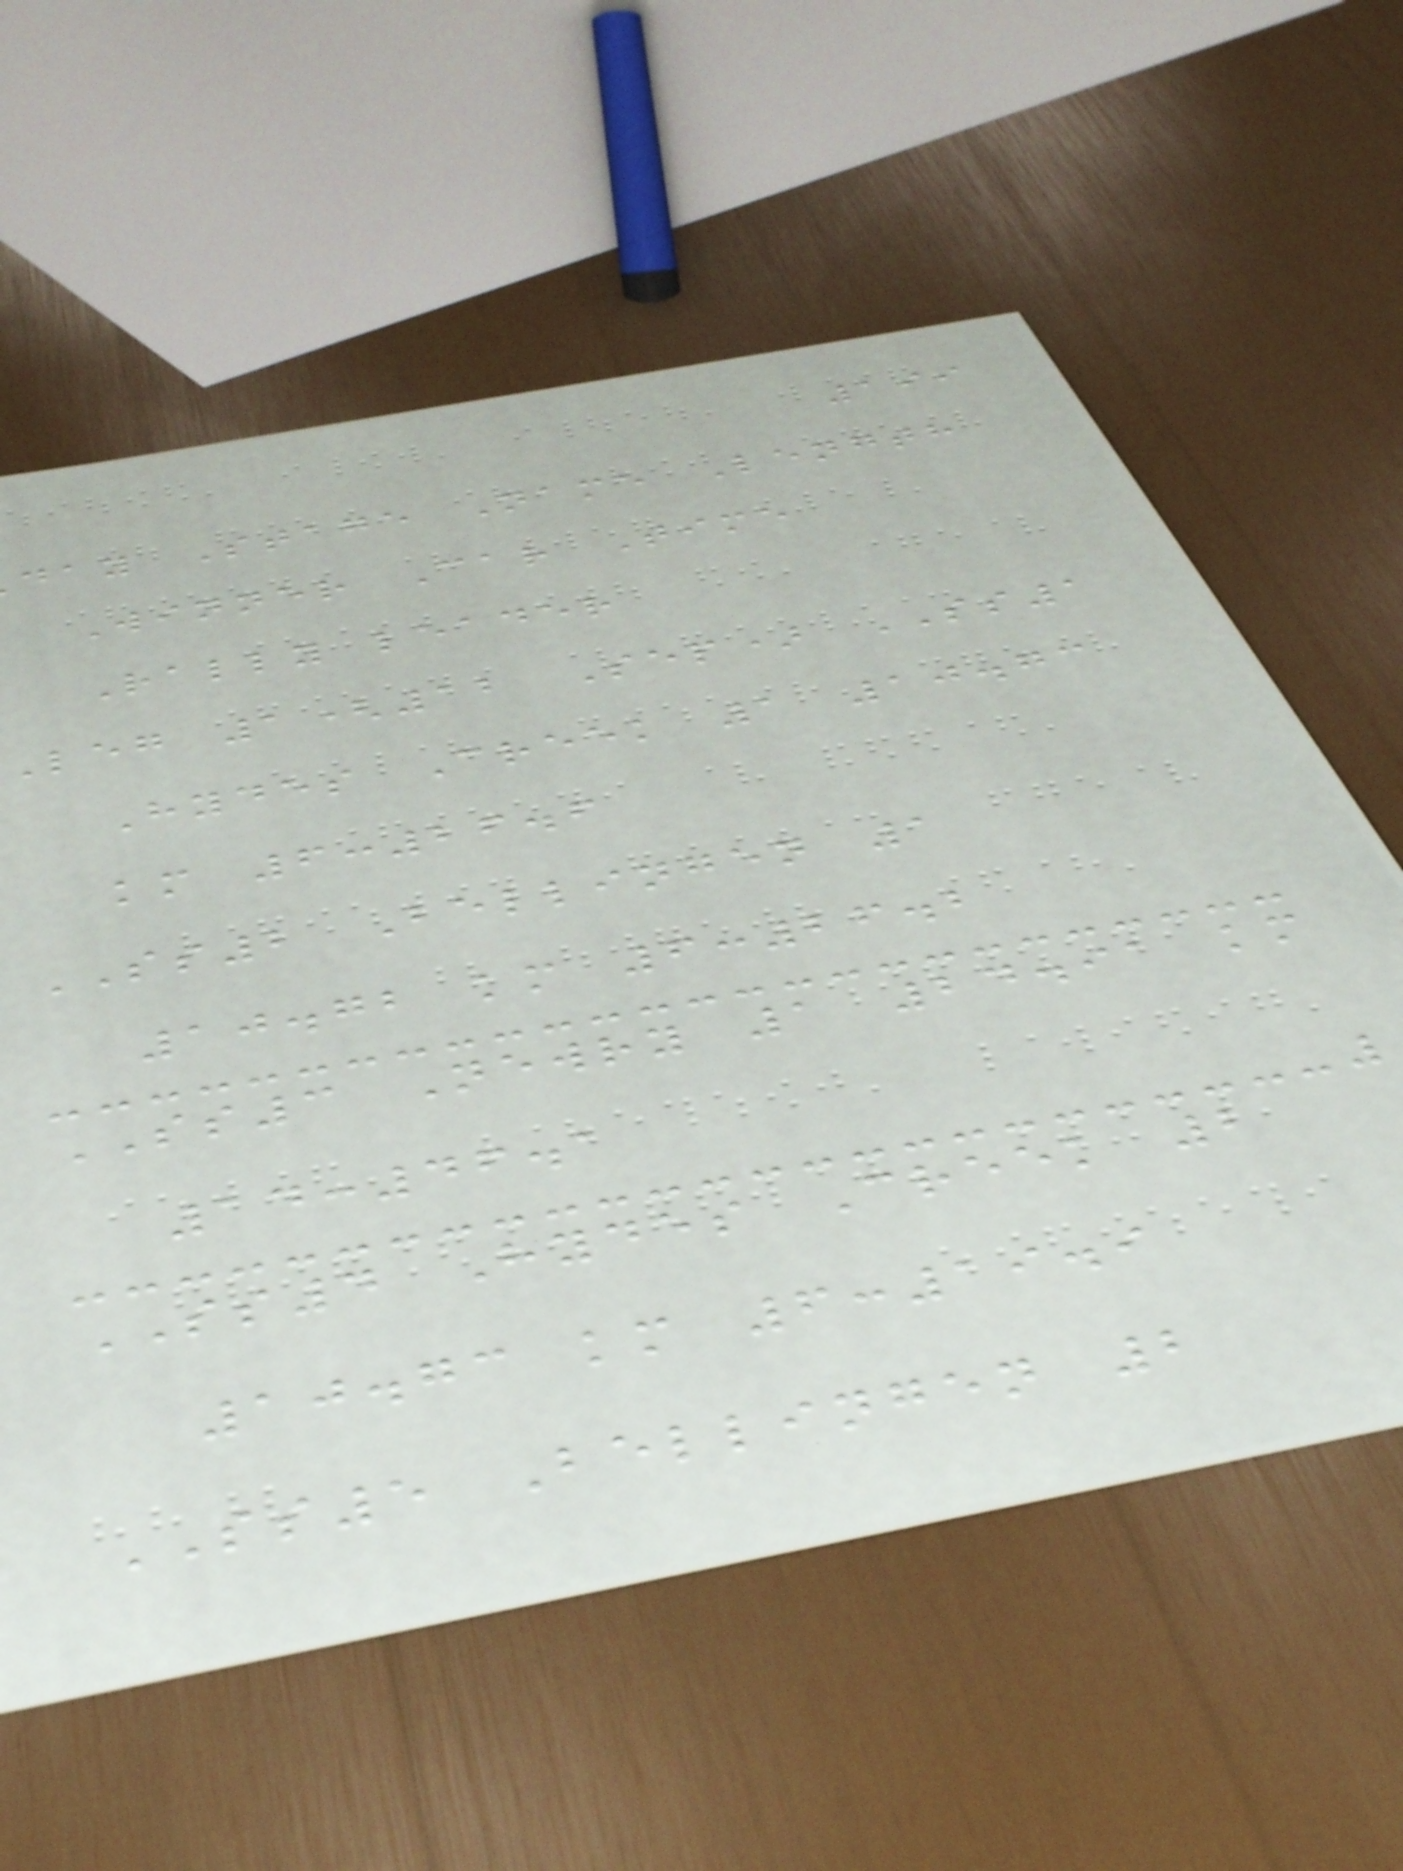199
day Stage Name Length
Winner Car Time
Rally leader
Leg 1(12 Sep) SS1
Hydes Creek 1 10.73
km 6:26.6
SS2 Bellingen 1
10.72 km 6:26.2
SS3 Newry 1 24.91 km
14:46.1
SS4 Hydes Creek 2
10.73 km 6:19.9
SS5 Bellingen 2
